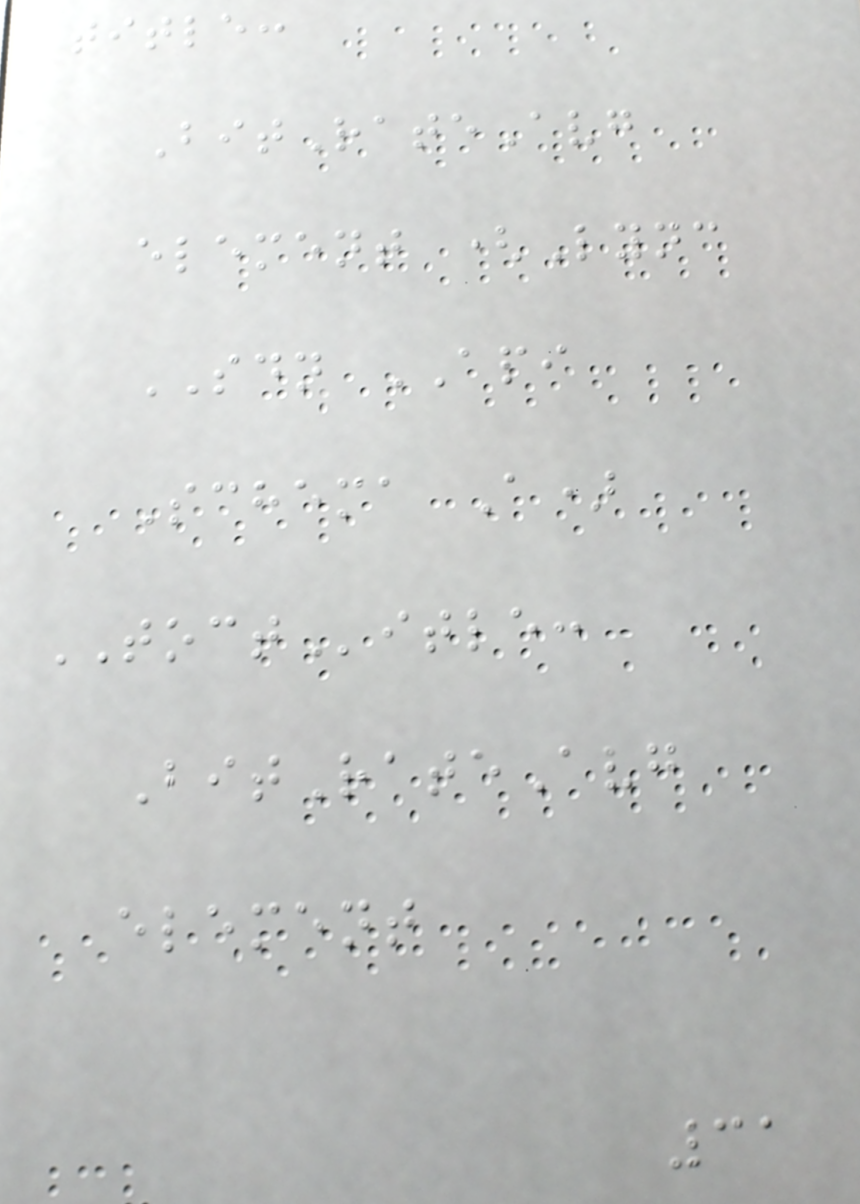title:
BitRateAvg
element (Lync
SDN API
Schema A)
TOCTitle:
BitRateAvg
element
31
